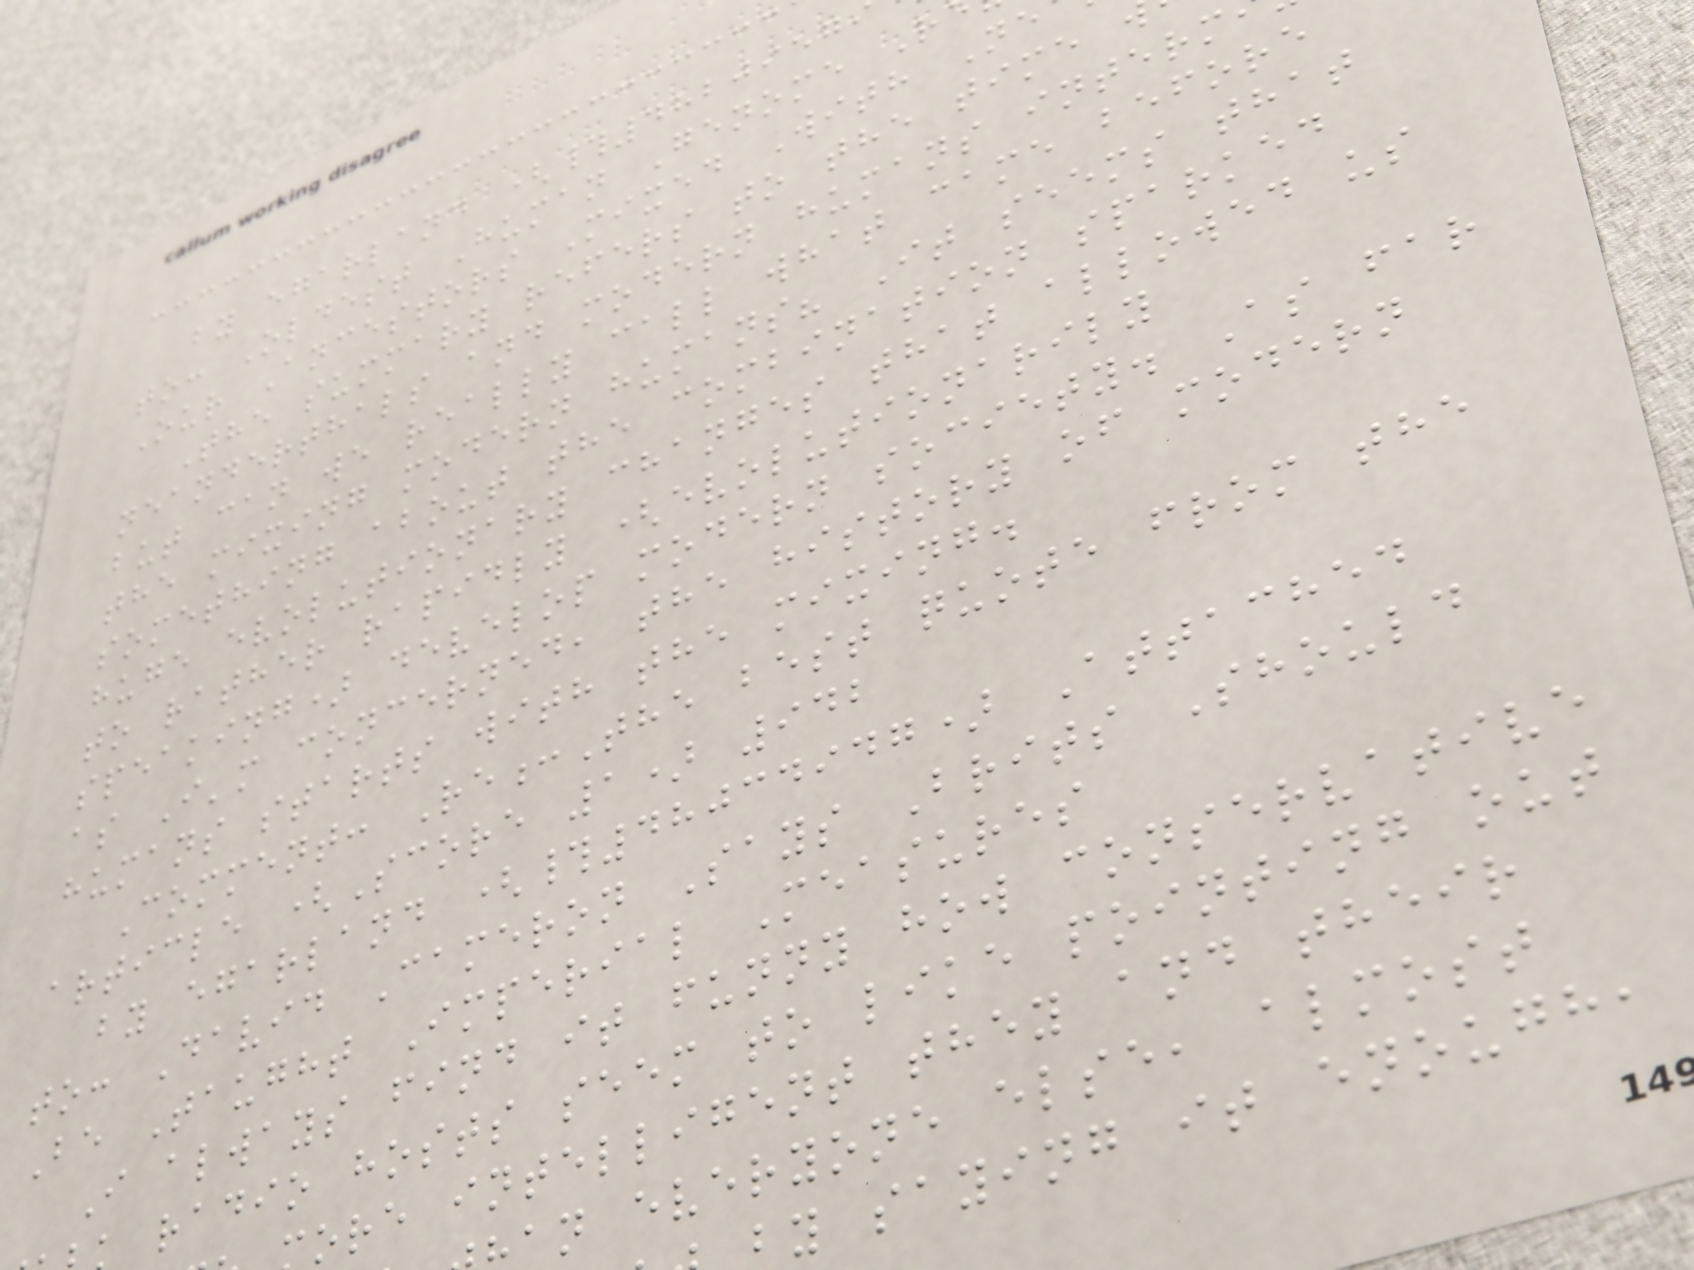by egarland (#4820957
to: Oldest Human Genome R
Our Ancestors Mixed With Ne
The summary refers to the time
neanderthals and modern humans interm
but can we really call what came before
the mixing modern humans? It seems that
something about the combination sparked
huge evolutionary changes that allowed us
to rather rapidly (evolutionarily
speaking) develop modern society. As far
as I'm concerned, the history of modern
humans starts with the mixing.
Comment: Re:The best quote from the
article (Score 1) 942
by egarland (#48034947) Attached
to: David Cameron Says Brits Should
Be Taught Imperial Measures
I always find it funny how conservative
radio hosts seem to like pointing out
ore intelligent they and their
an everyone else, almost
y saying it enough,
